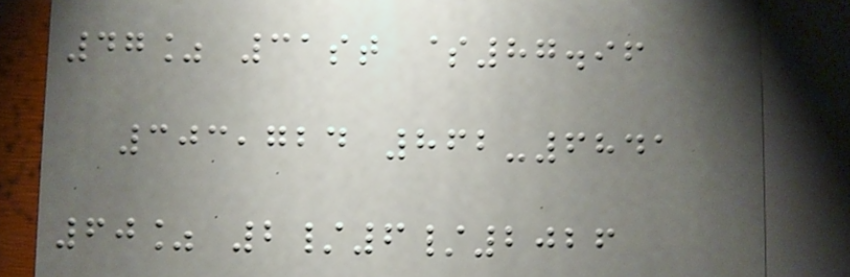47% 31st $87.96
303,724 862-6841
60% 2/6/2026
